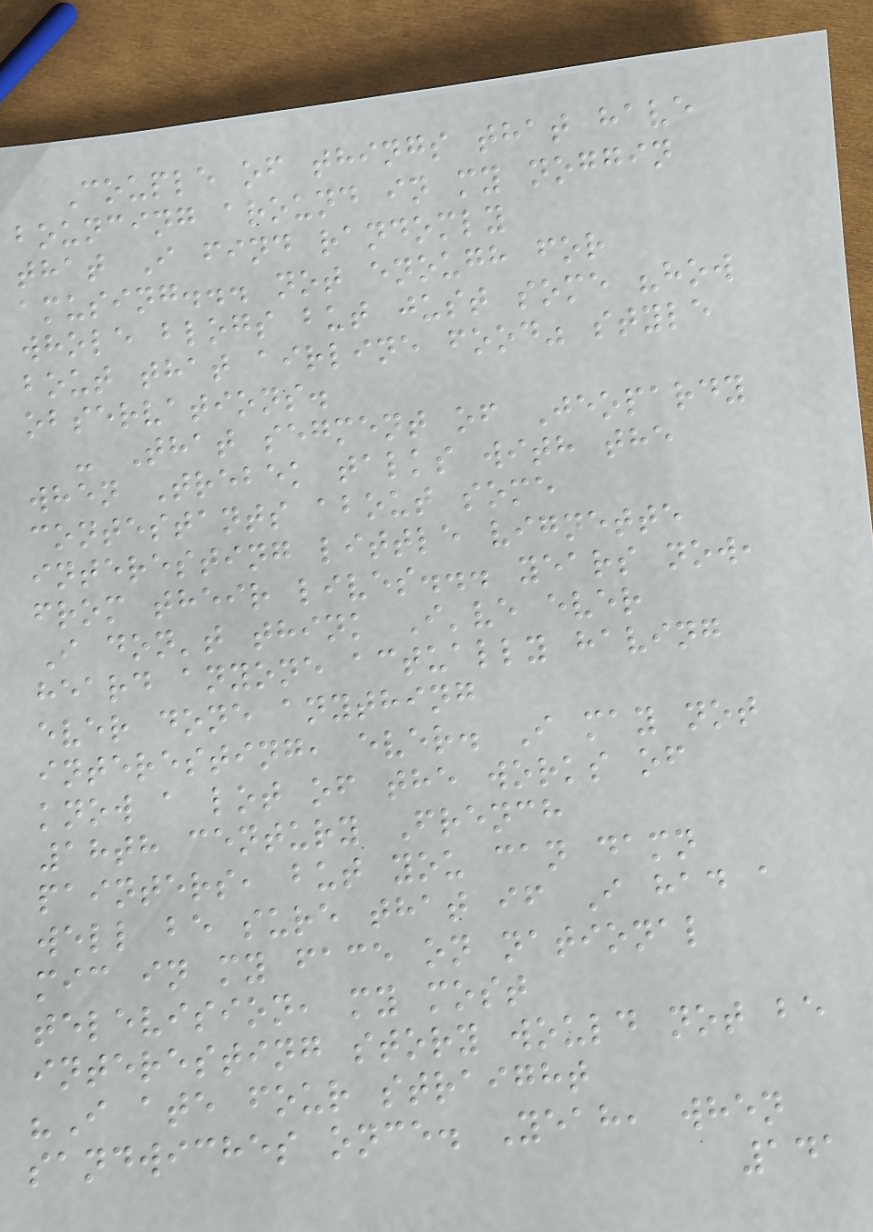Couple of things that have
bouncing around in my noggin
that I find randomly
amusing... not enough for
whole blogs but just some "how
bout that airline food" style
observations.
- That segment of Jeopardy
when Trebek talks with the
contestants about some
interesting little vignette
from their lives... years now,
I don't think I've ever
heard anyone actually having
ever done anything
interesting, ever. I may not
know a lot of the works of
18th century French
painters, but you can damn
well be sure that if I had a
mic in my face on national
television, my most
interesting story would not be
"I ate four straight
sandwiches once. Yeah, when
141
